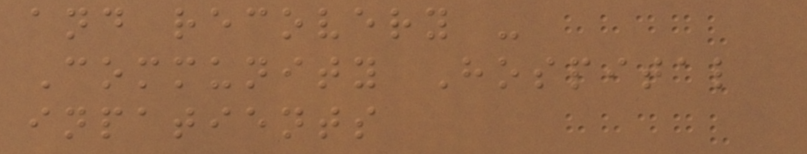and recovery -
Community Hospital
inpatients
